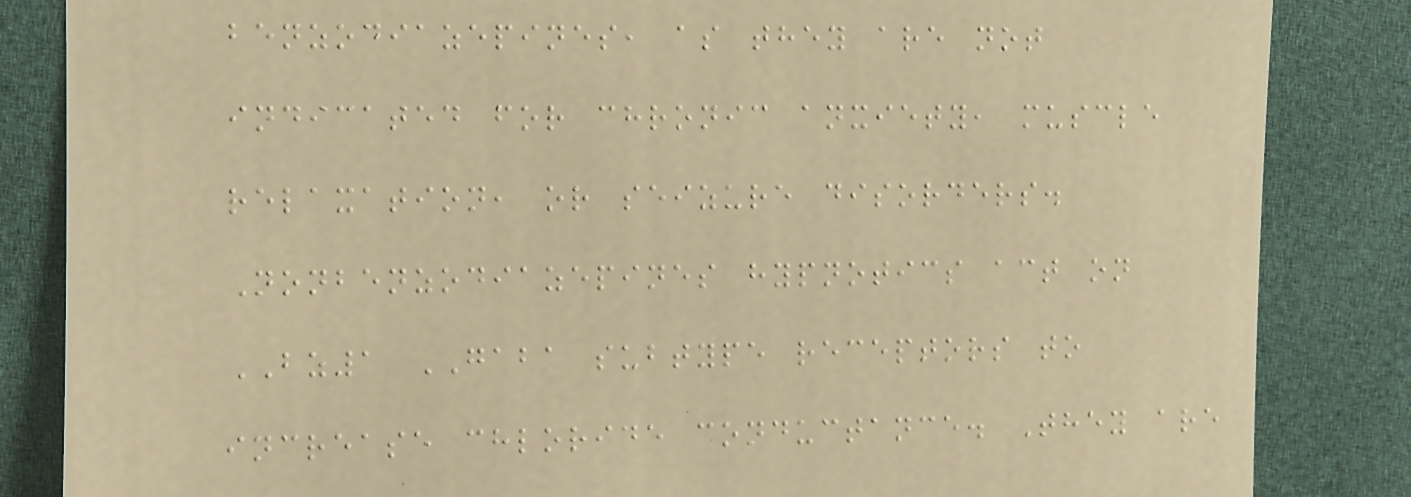benzodiazepines, as they are not
indicated for chronic anxiety, muscle
relaxation, or seizure disorders.
Nonbenzodiazepines hypnotics act on
BZ1 GABA subtype receptors to
increase chloride conductance. They are
